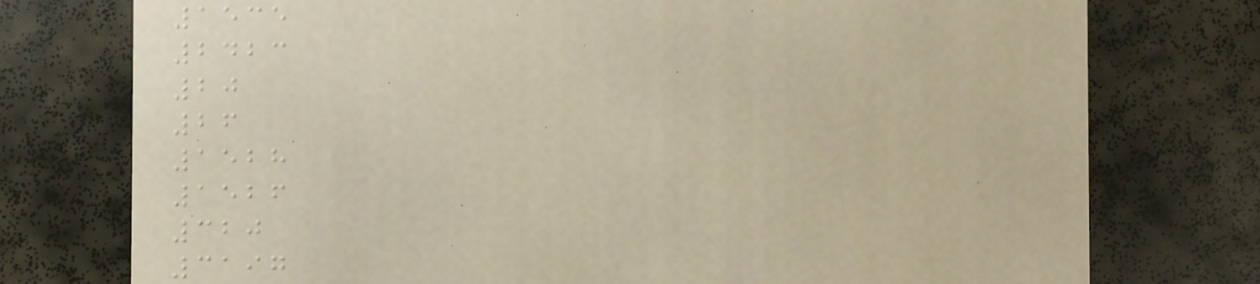1535
2423
20
26
1528
1526
320
3197
